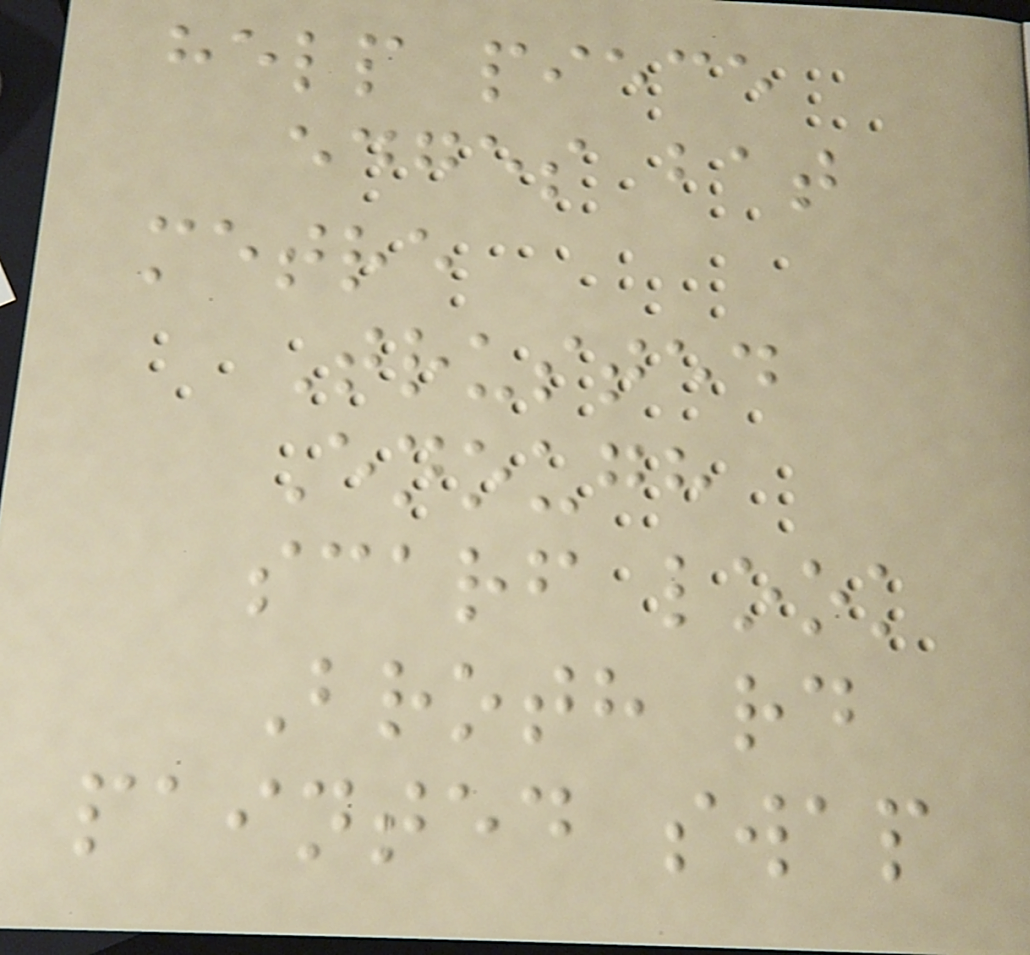help piece
edges bat
metre
Trusted
Enough
scarf look
Broth rd
painted swap
